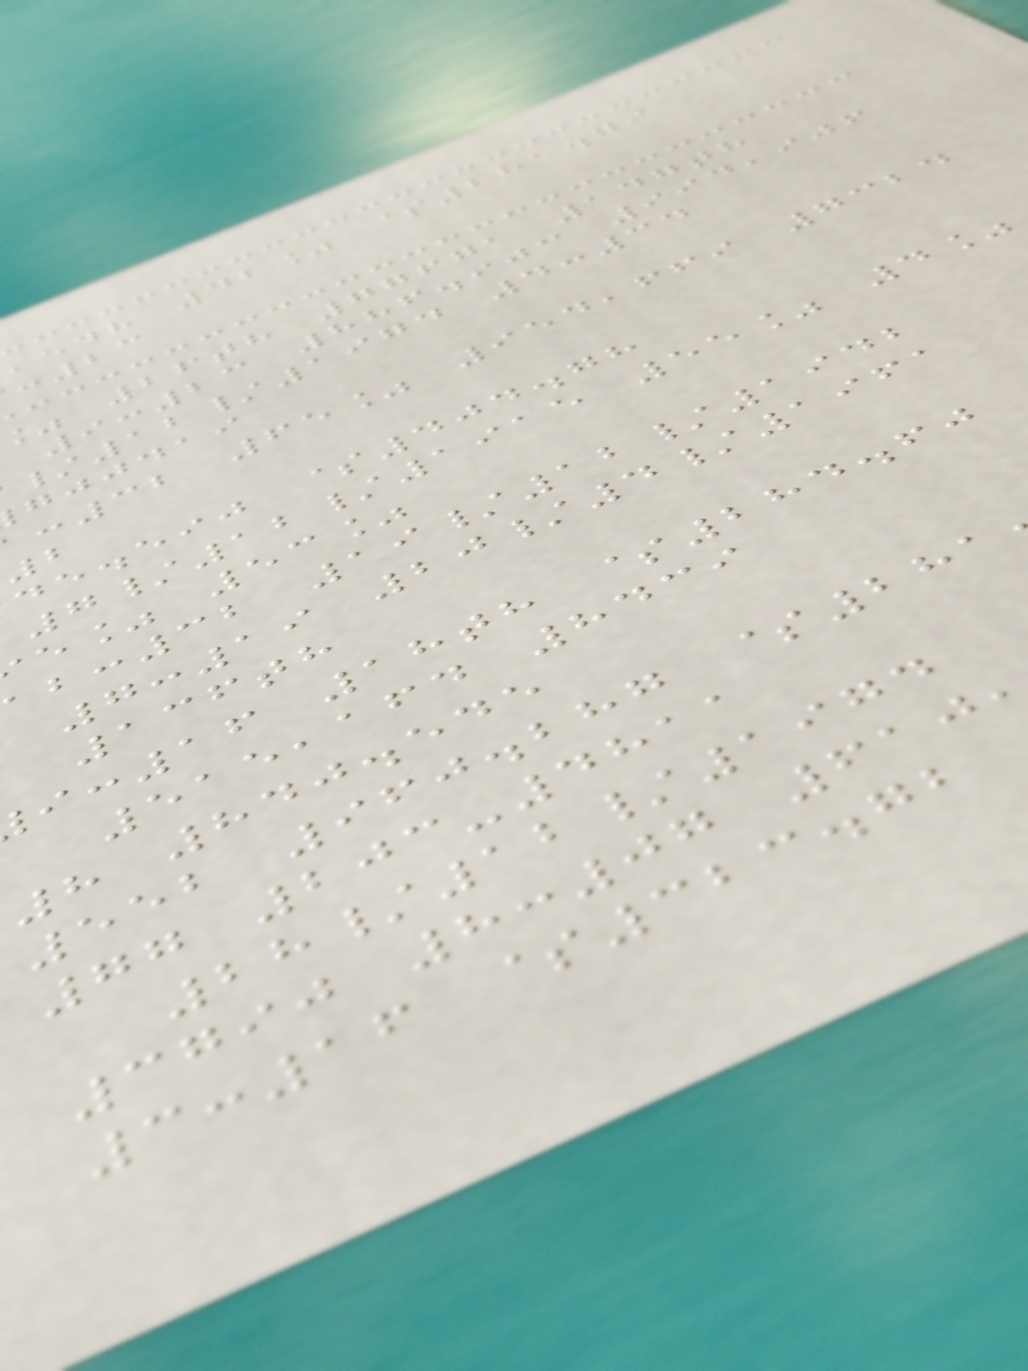,edh 42% $281.79
:23
26th 77671 147th
9:23 886.903 994,906
/12/1974 4:34
gjjdai
:32 65% 954,669 7324
2
de.eij $404.78
7/12/1915 55% 4%
e% 53%
:32 19/12/1942
7:19 20/4/1961
136th
:16 18th $284.60
515,164 8439
8 840.545
552 960.287 $281
77 203-4811
28/12/1974
3790 8:07 610
3:16 $323.72
